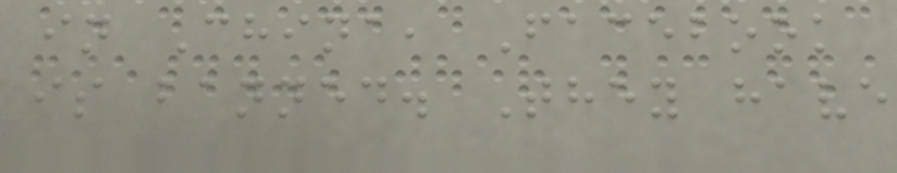in China, Facebook
is banned. They have
